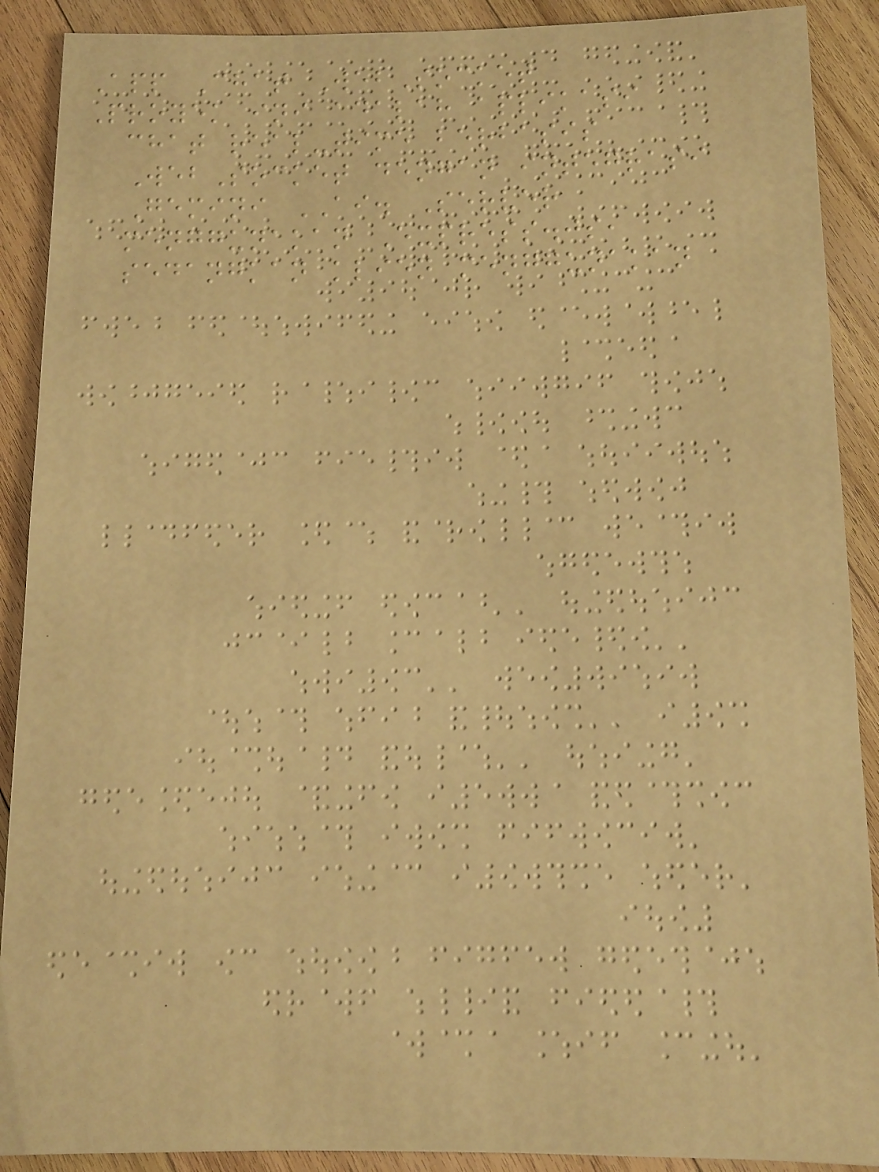App Chat WebSocket
Proyek ini adalah aplikasi
chat real-time berbasis
WebSocket dengan integrasi
Gemini AI. Server
menggunakan Express.js,
sedangkan klien menggunakan
